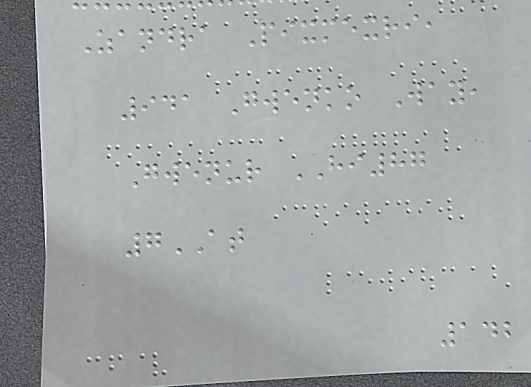Zandra Pixmexri,
941 Gwenko Way,
Gwenur HI87
7AT
142
